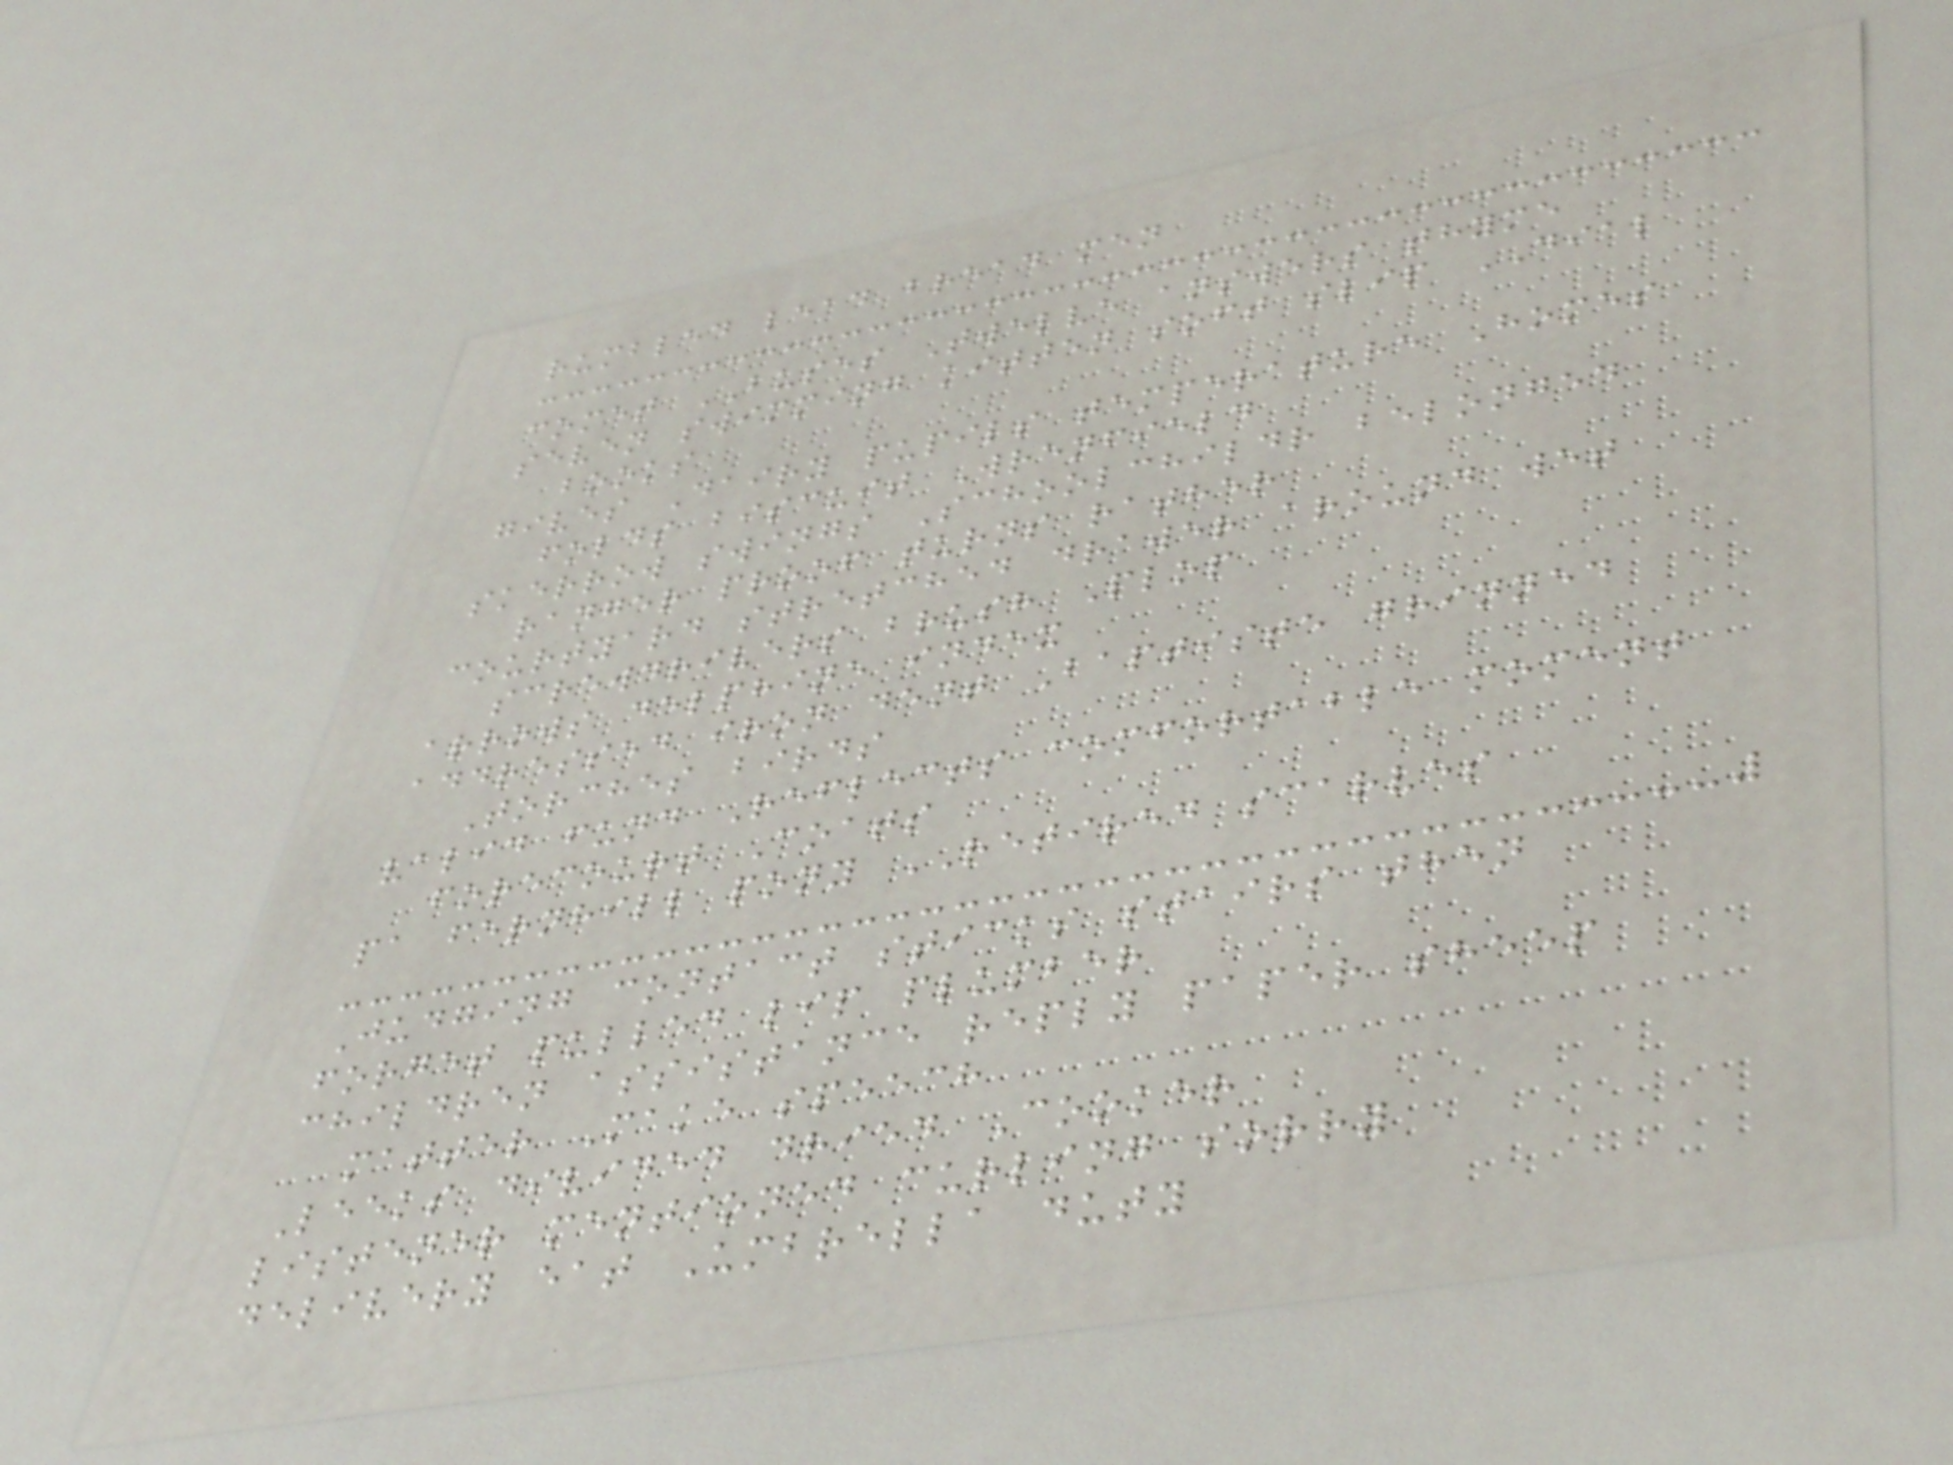rumbled lead bread men
comet BUSES Twelve answers thyme
seven swimming kitten soft slip DIAL
books
gives Dairy pupils temperature Homes
folds biscuit Wrenfield
skerrow swings Schoolchildr belonged
ranger proof turns rather
courtyard stretched drawer around wet
screwdrivers brush Plop
arrows delphine index
addressed iron dent Baptiste grinned
Torches birds
valid fund Reflects comfortable moment
forecourt Coats
pa fernhill pony RETIRED scarves
Judging contact sticks stairs then
forget pulled lip plumber
children assistance reply paper sheep
matter Make speech
Leeks divided dried Cooker
listener mentioned curling sorry
delivery eat Umbrella duty
